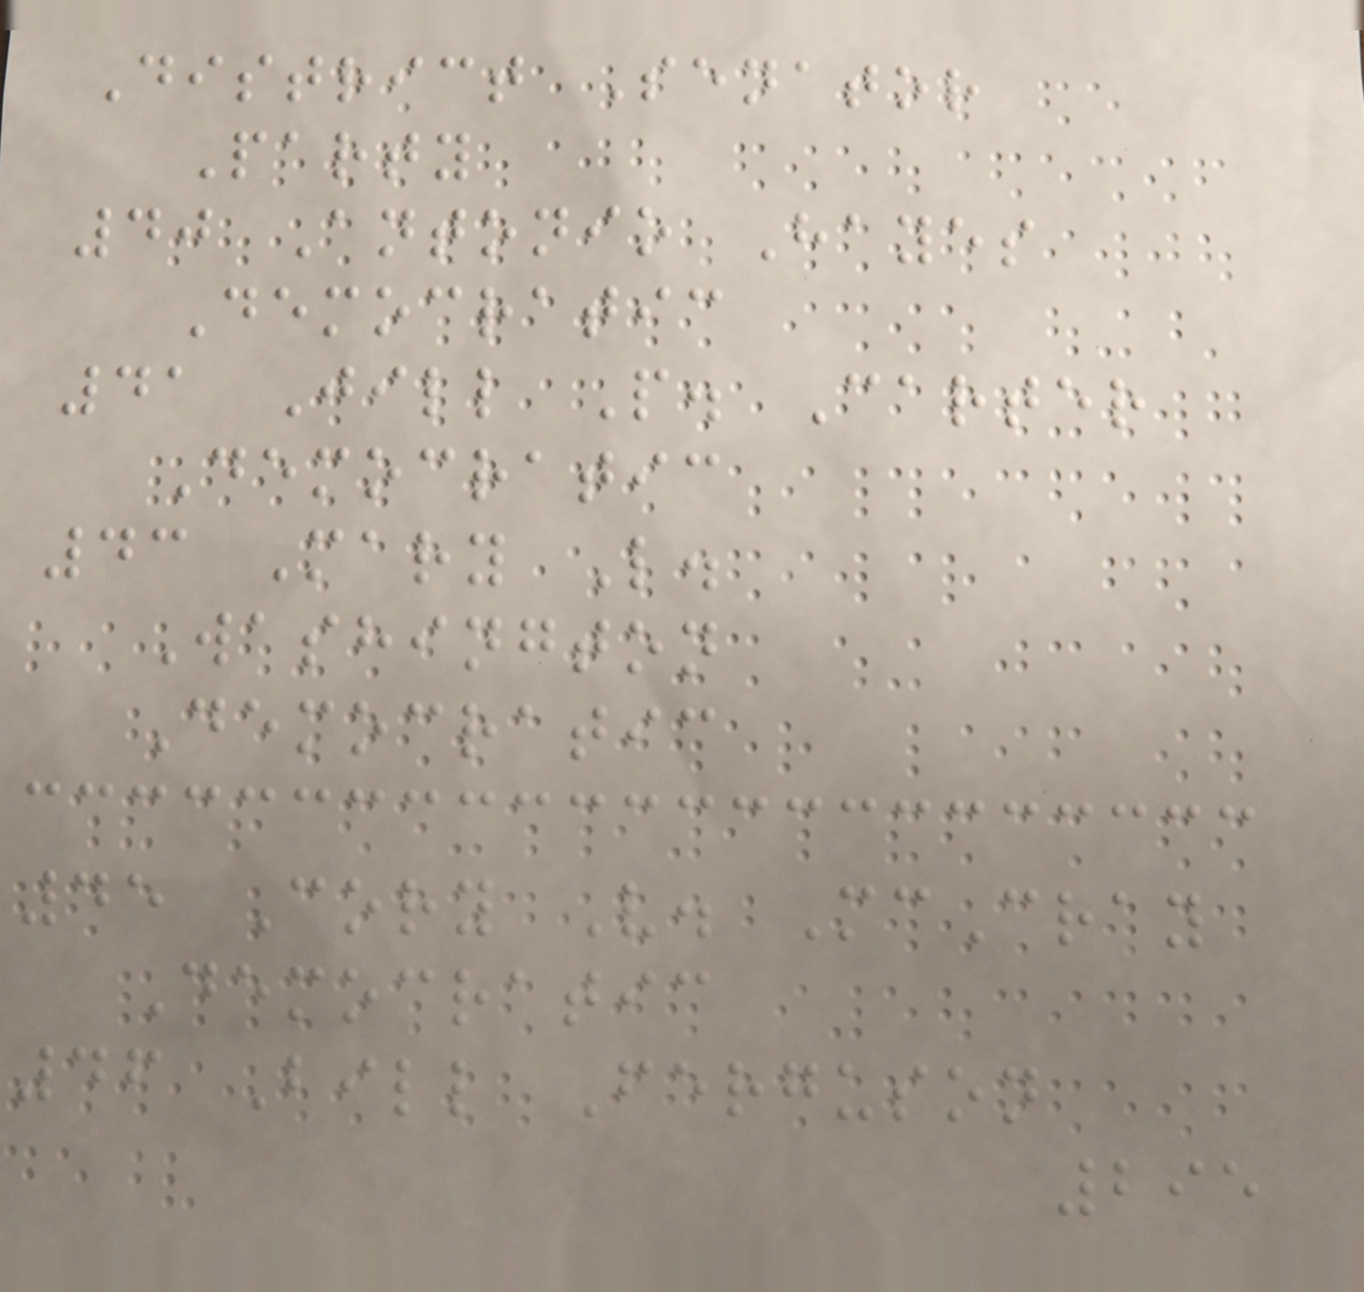District Senator
Party
40 Antonio Hayes
Democratic
41 Jill P. Carter
Democratic
43 Mary L.
Washington
Democratic
45 Cory V. McCray
Democratic
46 Bill Ferguson
295
